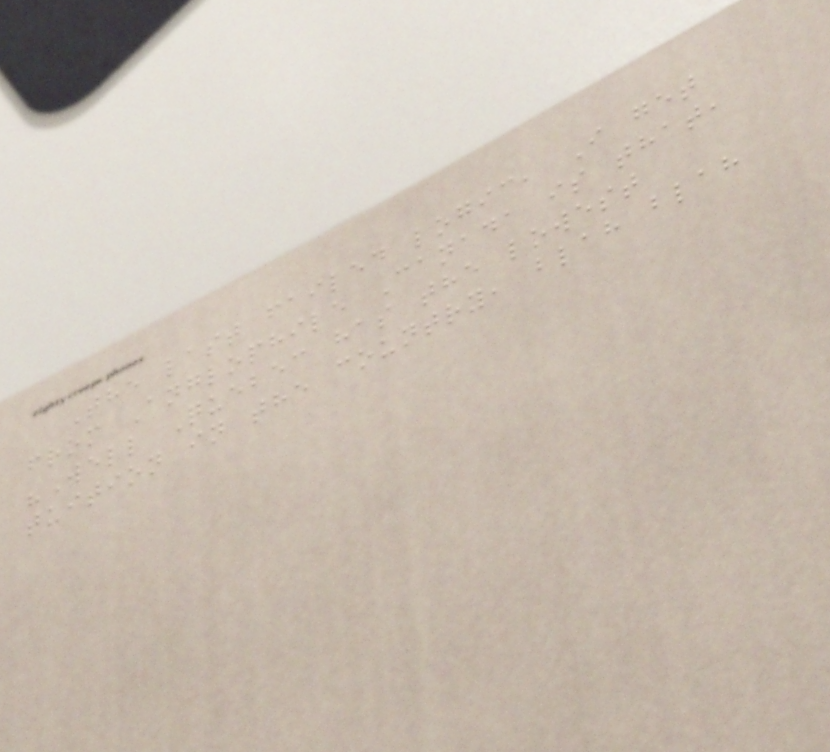The last failed logic, I get
from Anglophile Canada is that,
"Well Quebec has the lowest
tuition in the country, blah blah
